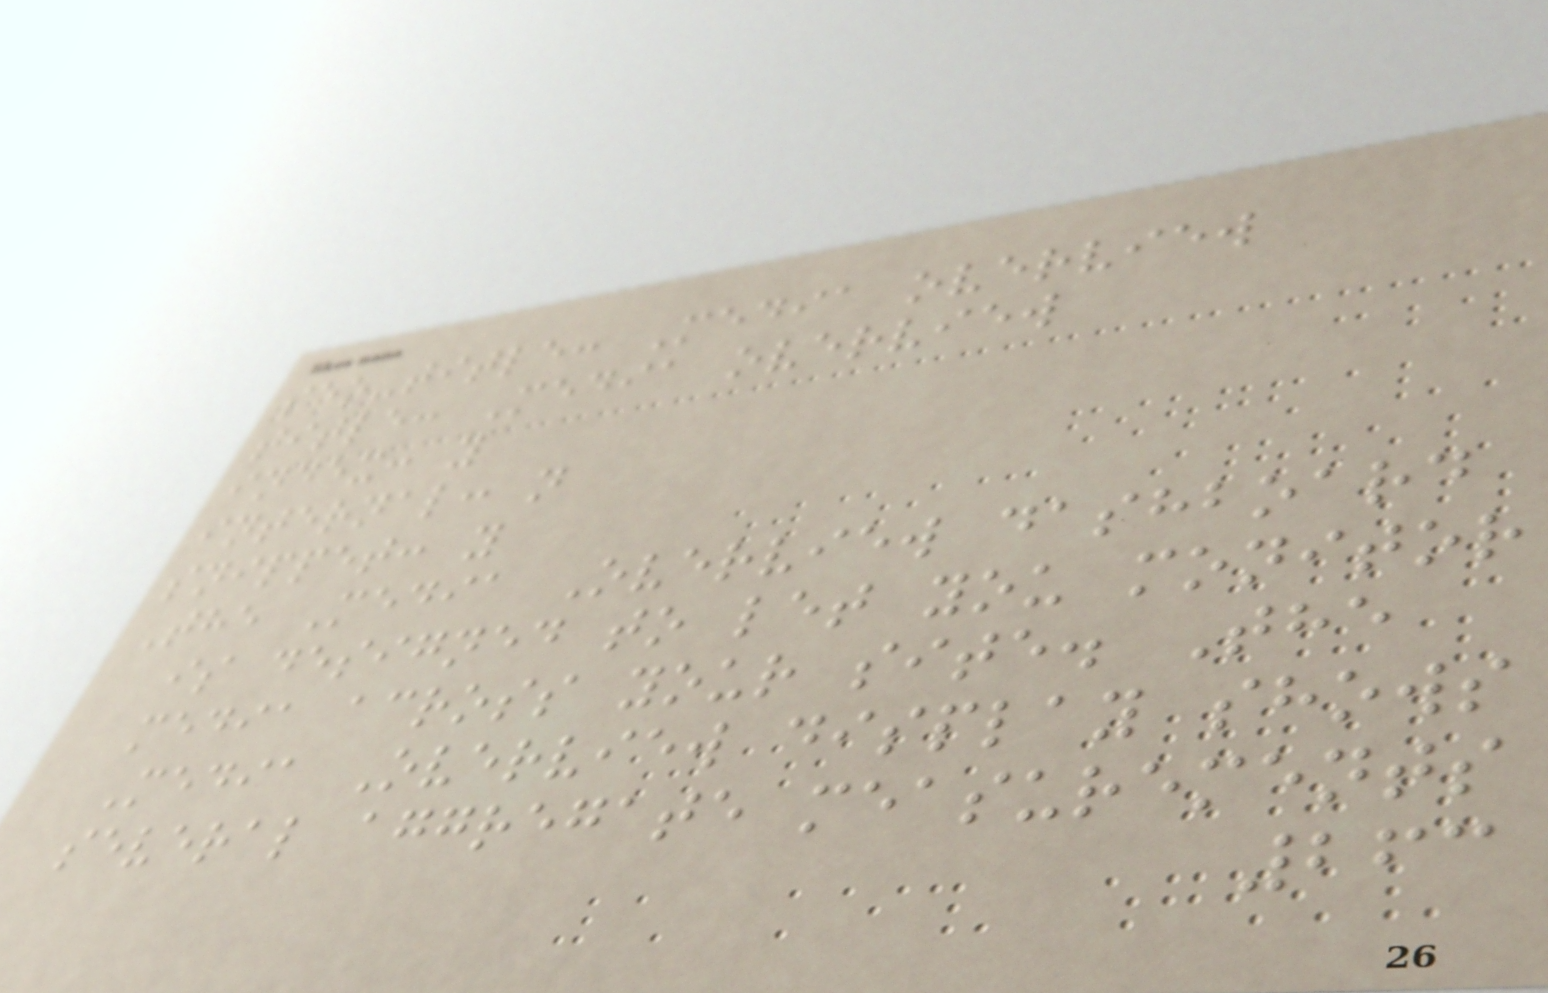seo-title: Media overview
title: Media overview
index: y
internal: n
snippet: y
The Media Overview dashboard
is designed to let you monitor
media across your site. The
Media Overview display shows
several aggregate measurements
263
